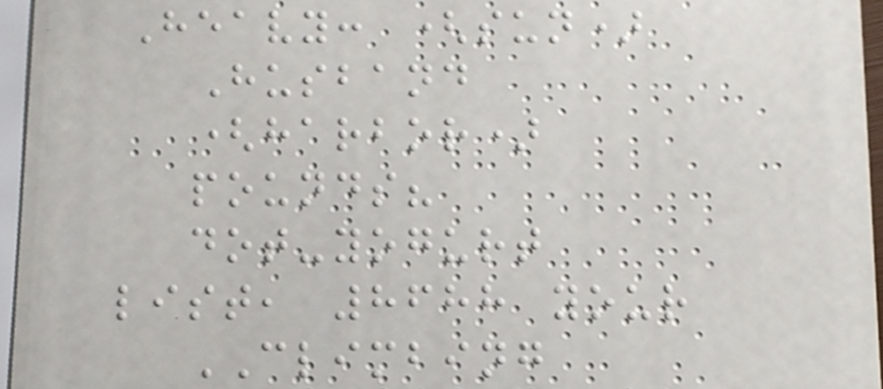Heavy: (sun)
Husband
(harbor)
pounds?
dot-yogurt
list, 8688 your
CLIMBING
